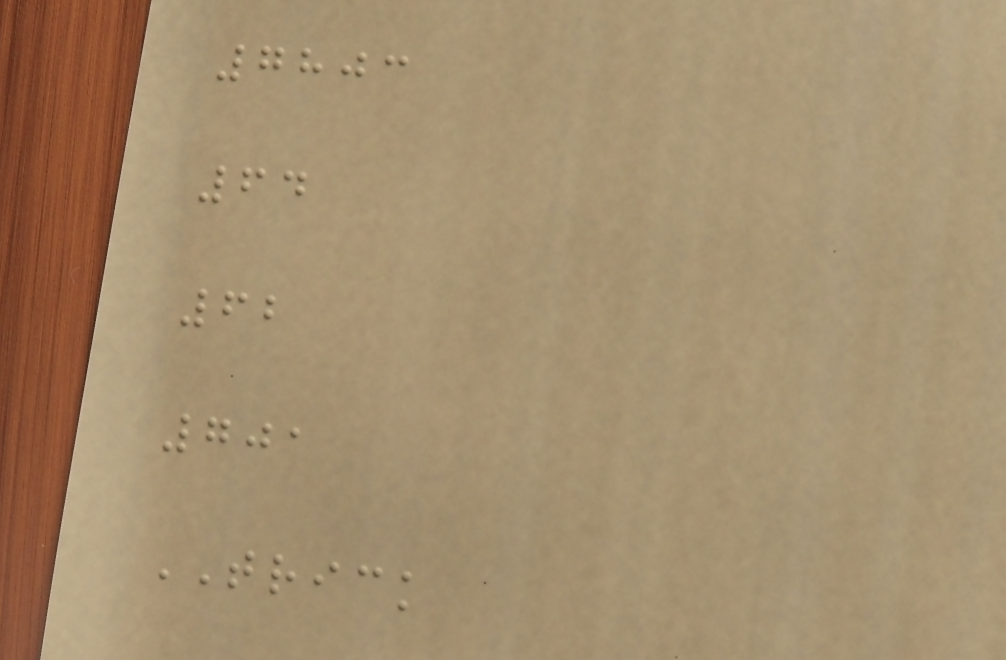7803
64
62
701
TRICK
